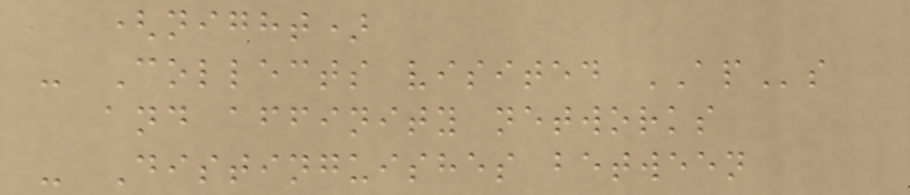(night)
- Collects visited APs
and affinity networks
- Distinguishes between
